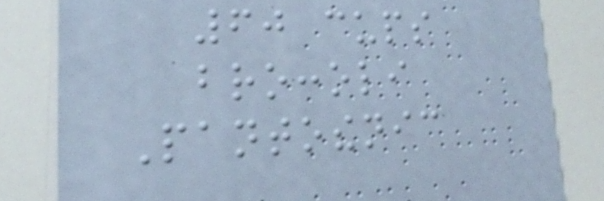60 cups
broccoli
Pantothenic
